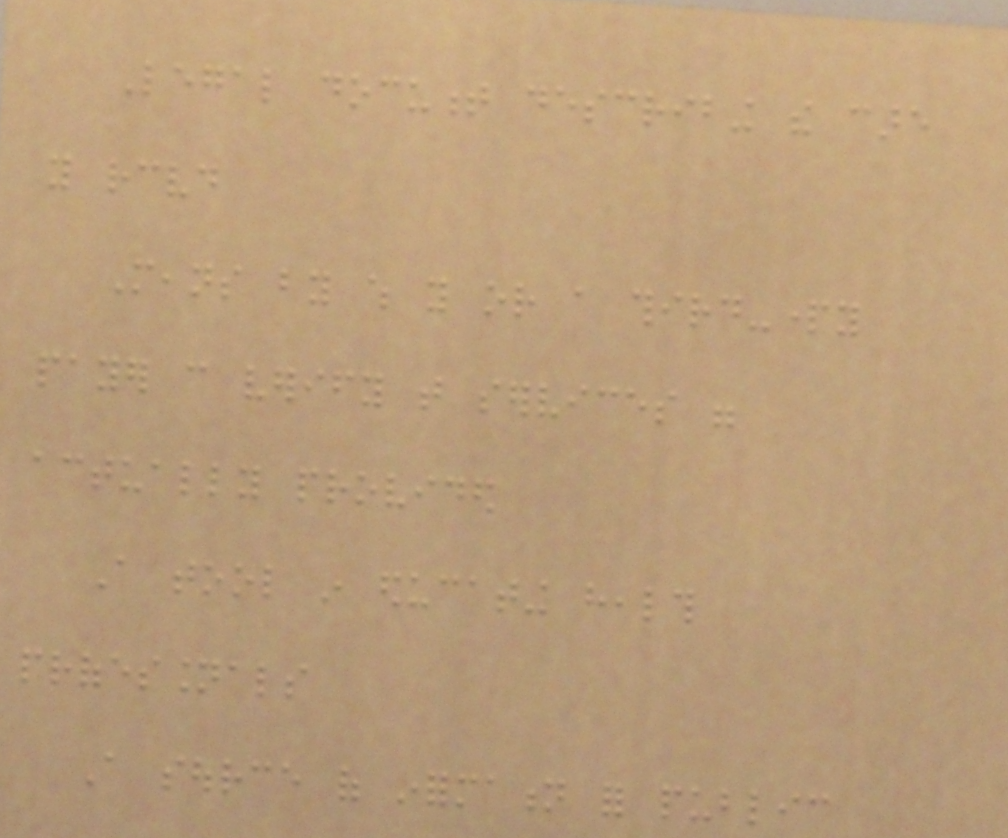Legal document describing the care
you received
Means by which you or a third-party
payer can verify that services were
actually provided
A tool in educating health
professionals
A source of information for public
